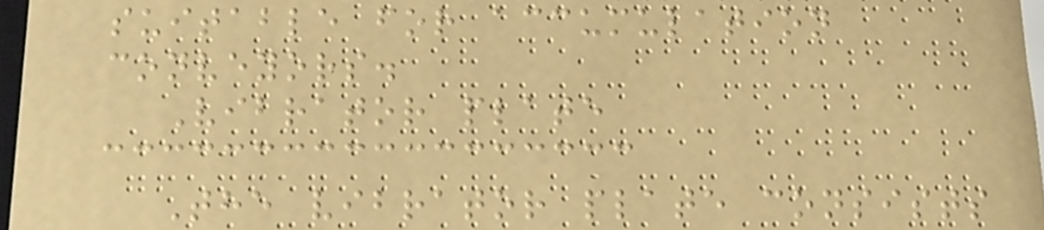suitable for accumulation
conveyors.
Vibrator plate
The vibrator plate consists
